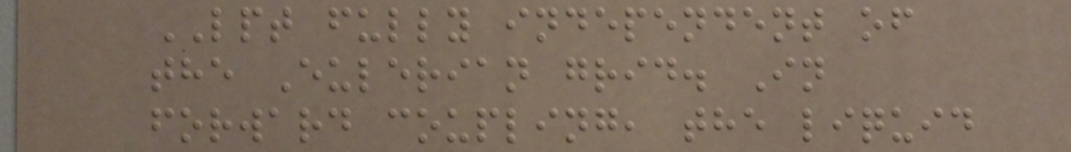LPT fully independent of
the Eulerian grid. In
forward coupling, the liquid
